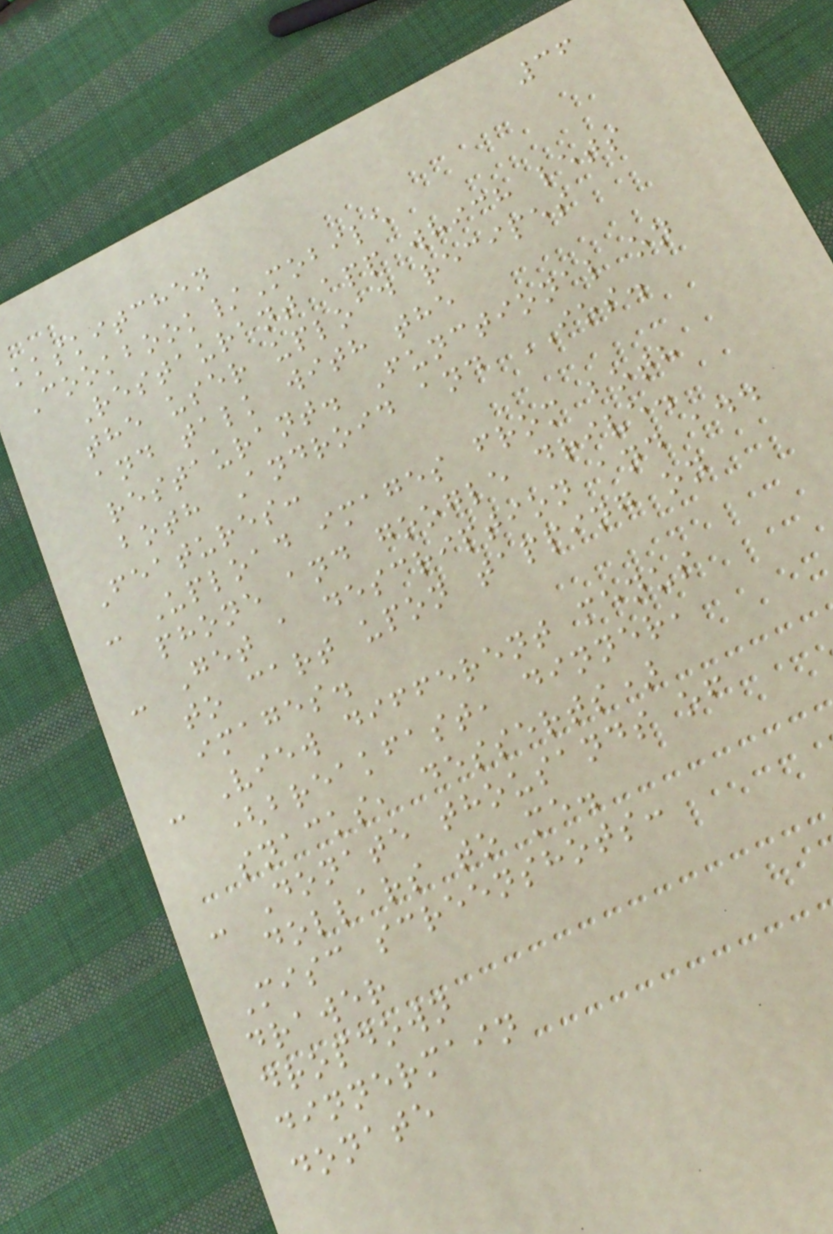36
kkskitchen
Cookbook/Mobile
Restaurant app which lets
the user upload recipes
and talk with the
restaurant. Functional on
both Android and IOS.
Features:
- Upload images from both
phone and google drive.
- Get a description and add
to cart upon tapping on
images.
- View different menus
(breakfast, dinner,
snacks, desserts)
- Donate thousands of
dollars to me.
Misc screenshots:
drawer
dropdown
dinnermain
donate
